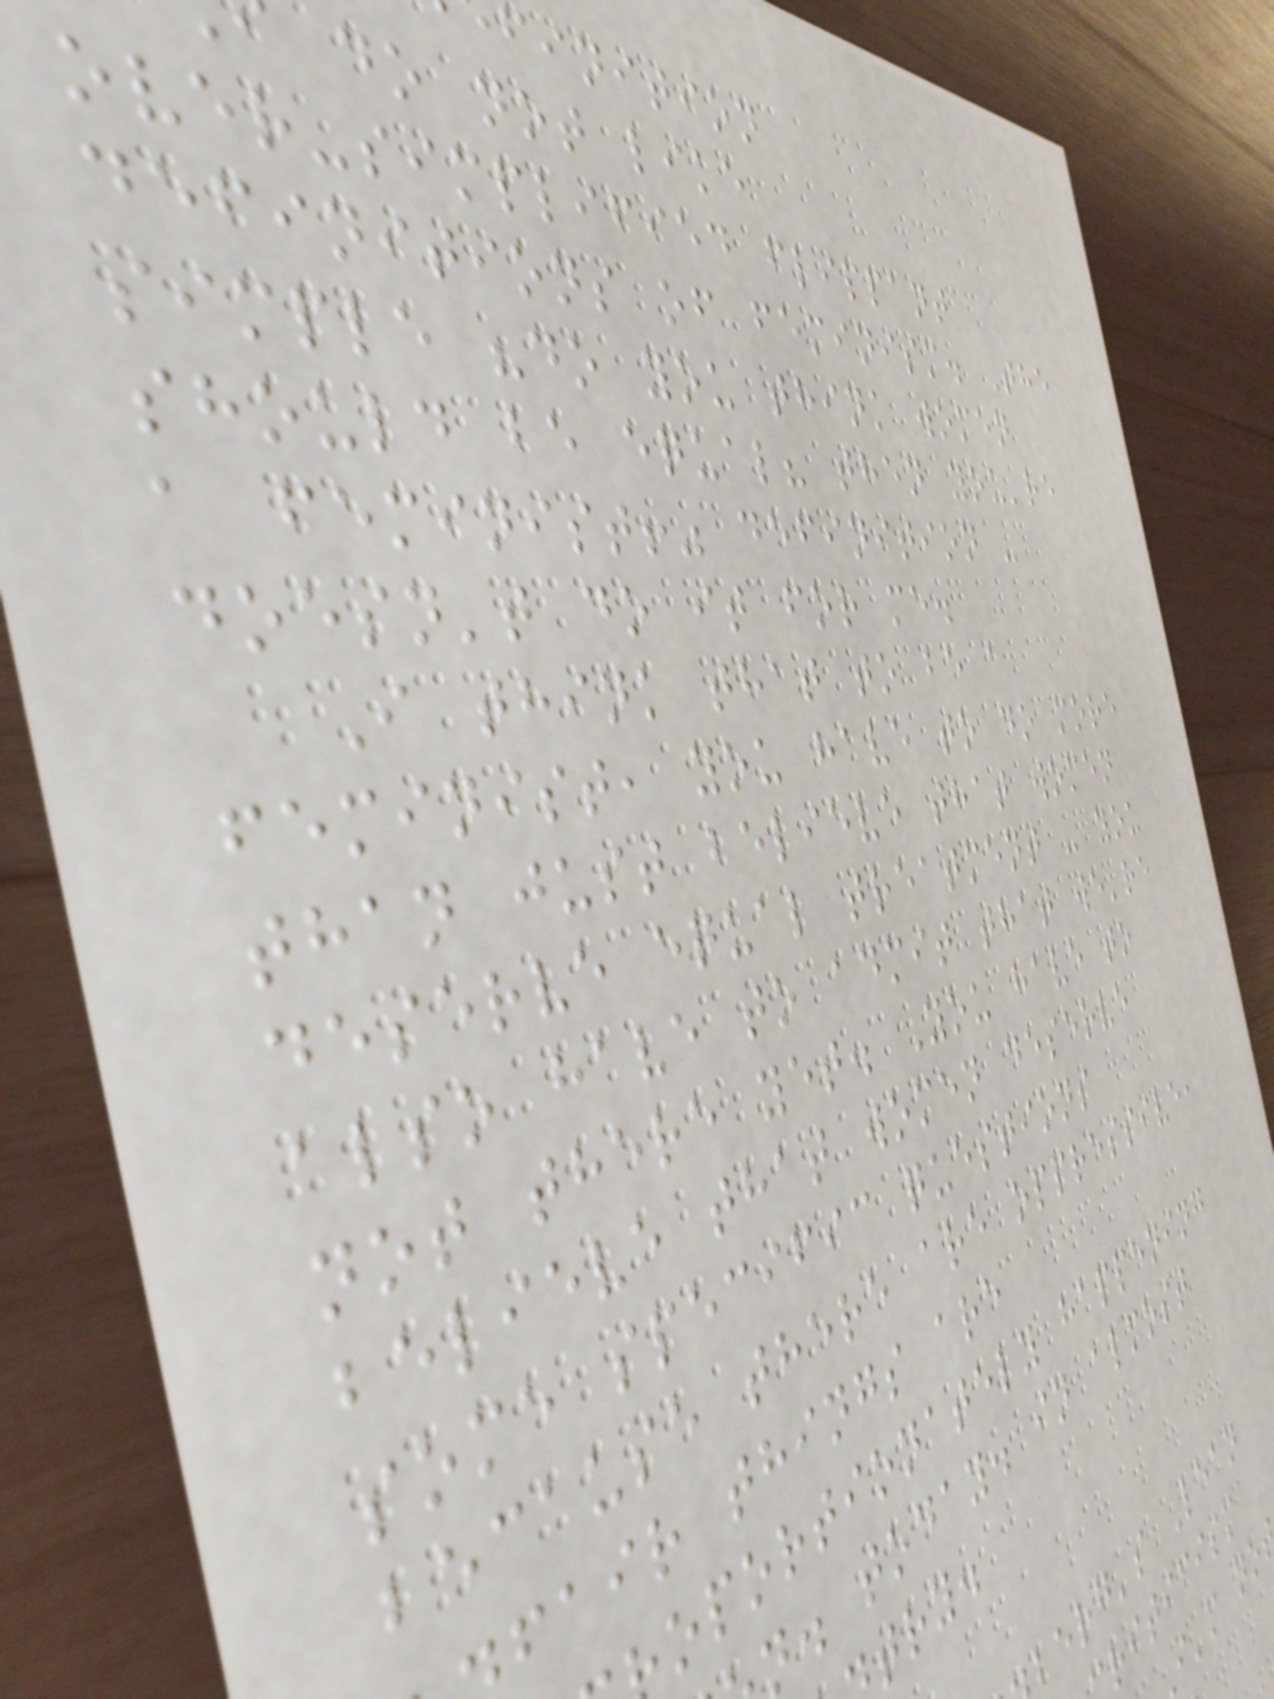finition
do not like
over-simplified flippant
definitions of feminism. The
simple "do you think women
should be equal? then you're
a feminist!" definition -
doesn't do it for me.
I think that to be a
feminist, you have to do more
than just believe that women
deserve equal treatment - you
also have to admit that we're
not there yet. You have to
believe that women deserve
some specific questions
because there are oppressive,
fair things are
oportionately happening
n. today. in almost
try.
berg's Lean
riticism
